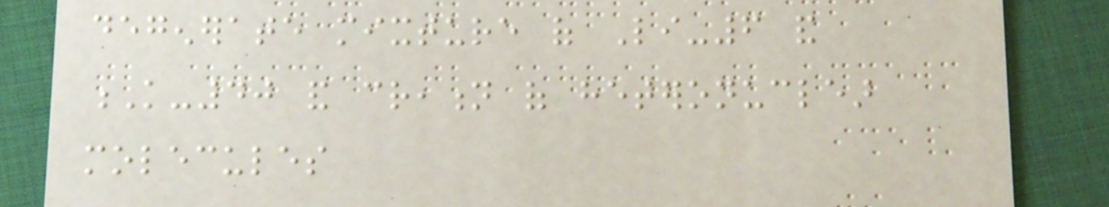degenerate mixture of Li-6 and
K-40 and creation of heteronuclear
molecules
